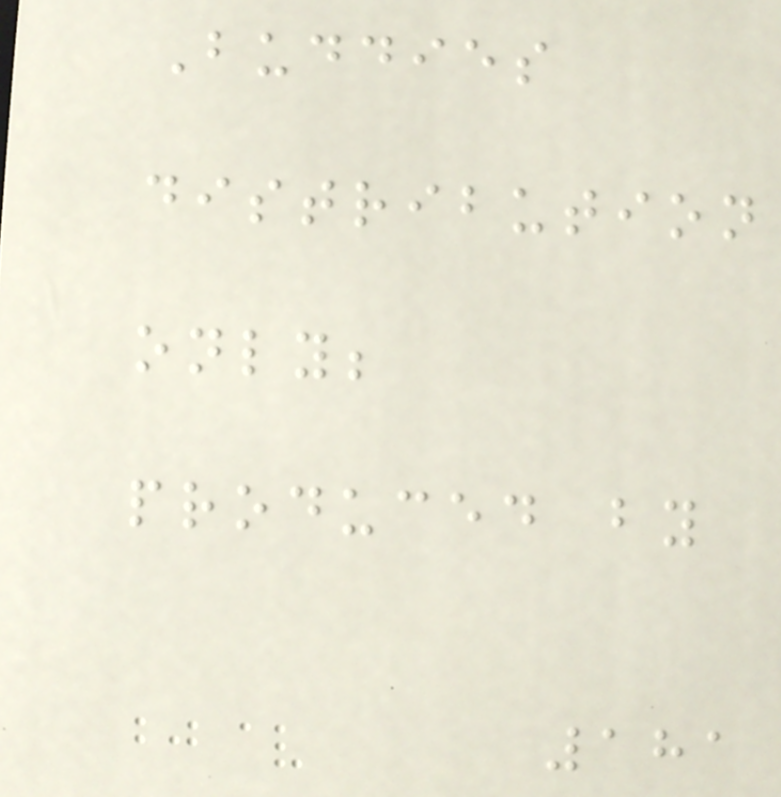Buddies
distribution
only;
produced by
181
